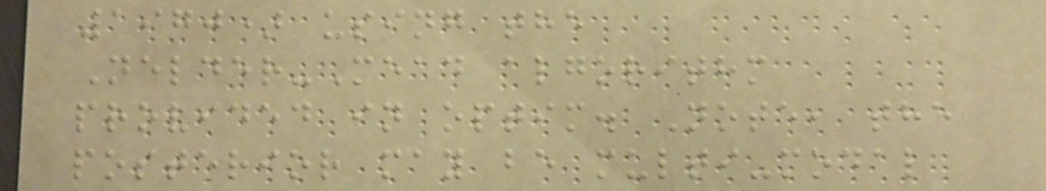1970) using the
Nelder-Mead algorithm
provided in optim. Note, the
posterior may be multi-modal
